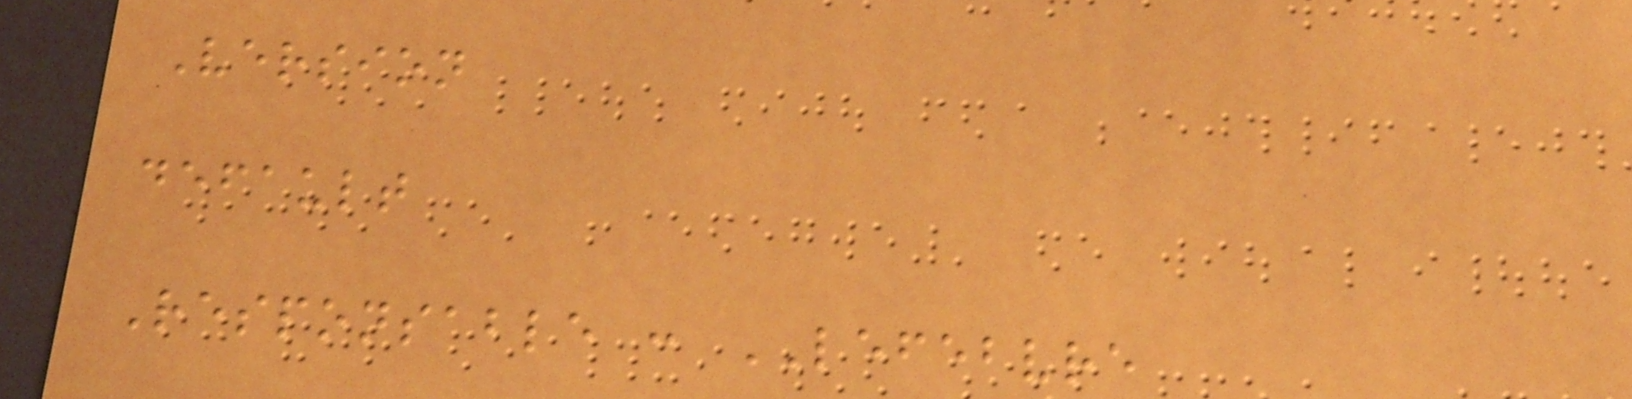Version
default
Responsable : LEFEBVRE
